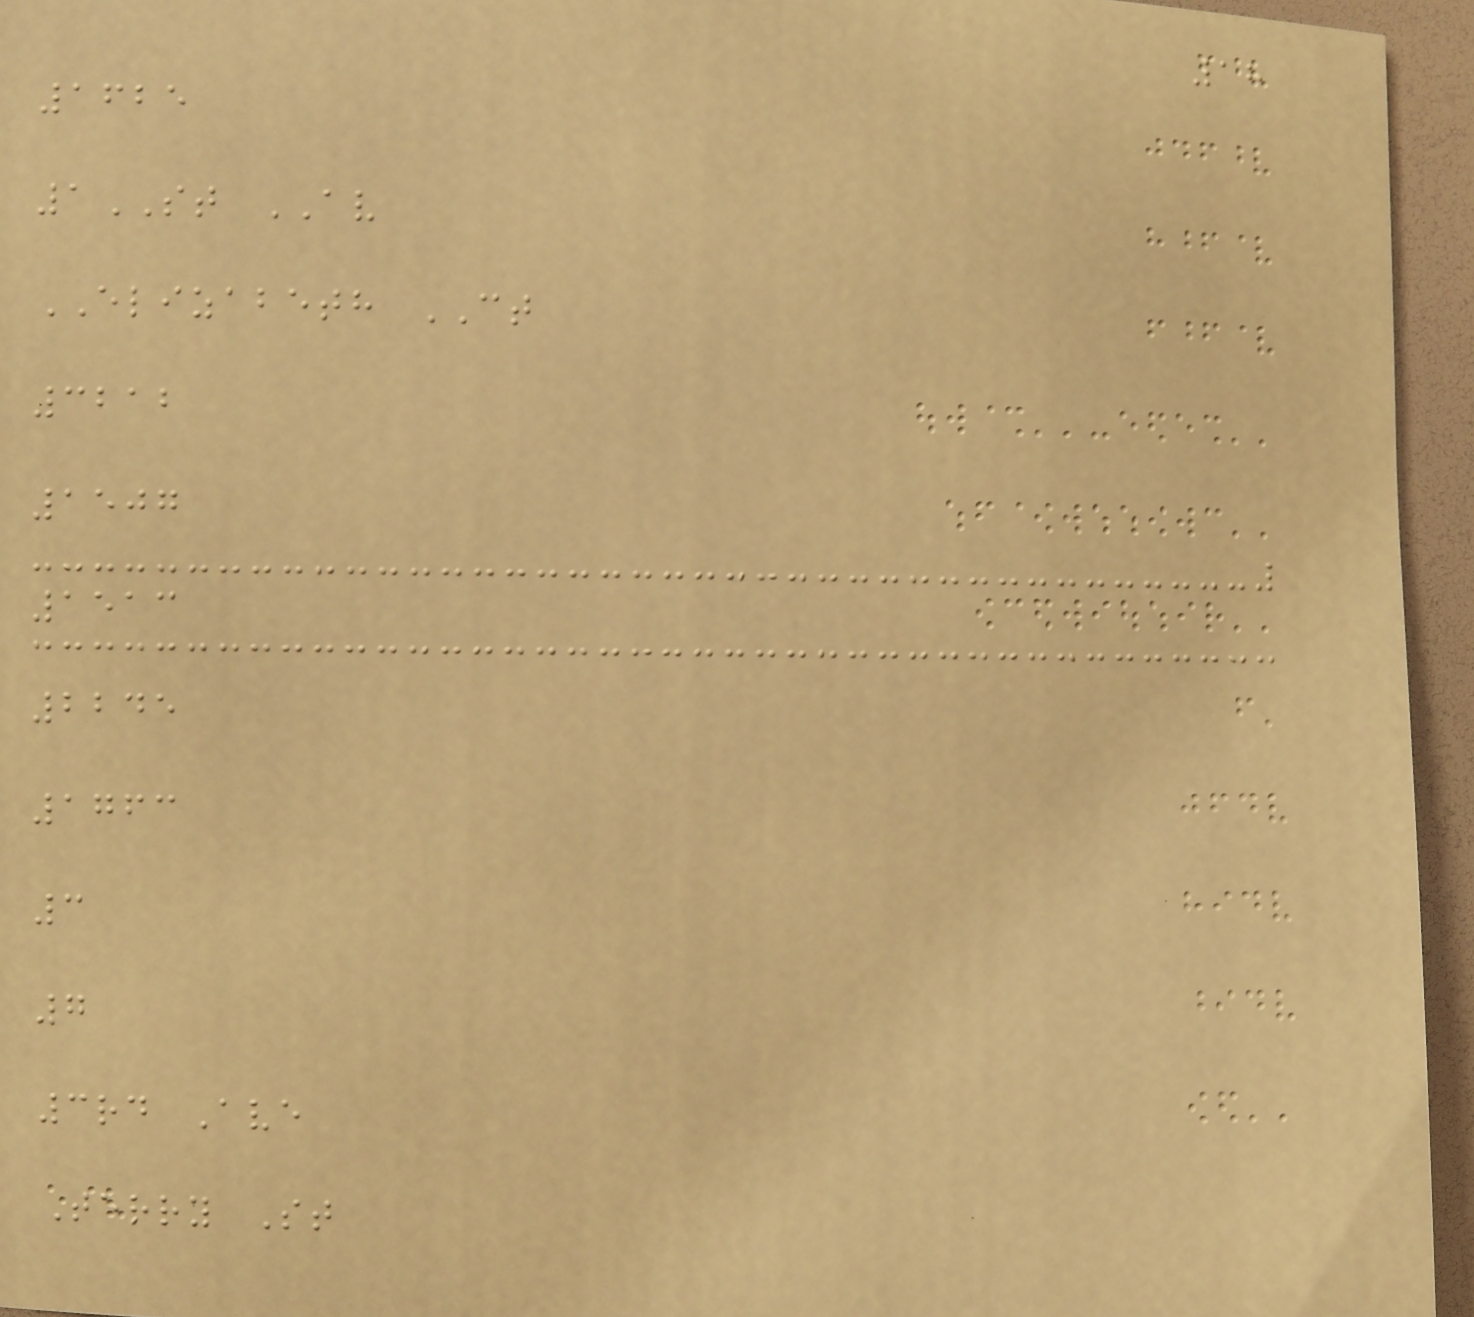18
1625
1ST AV
ELIZABETH CT
3212
1507
1513
2245
1763
3
7
3rd Ave
Terry St
